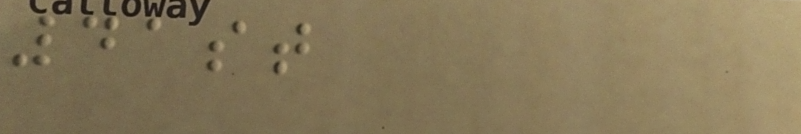41st
